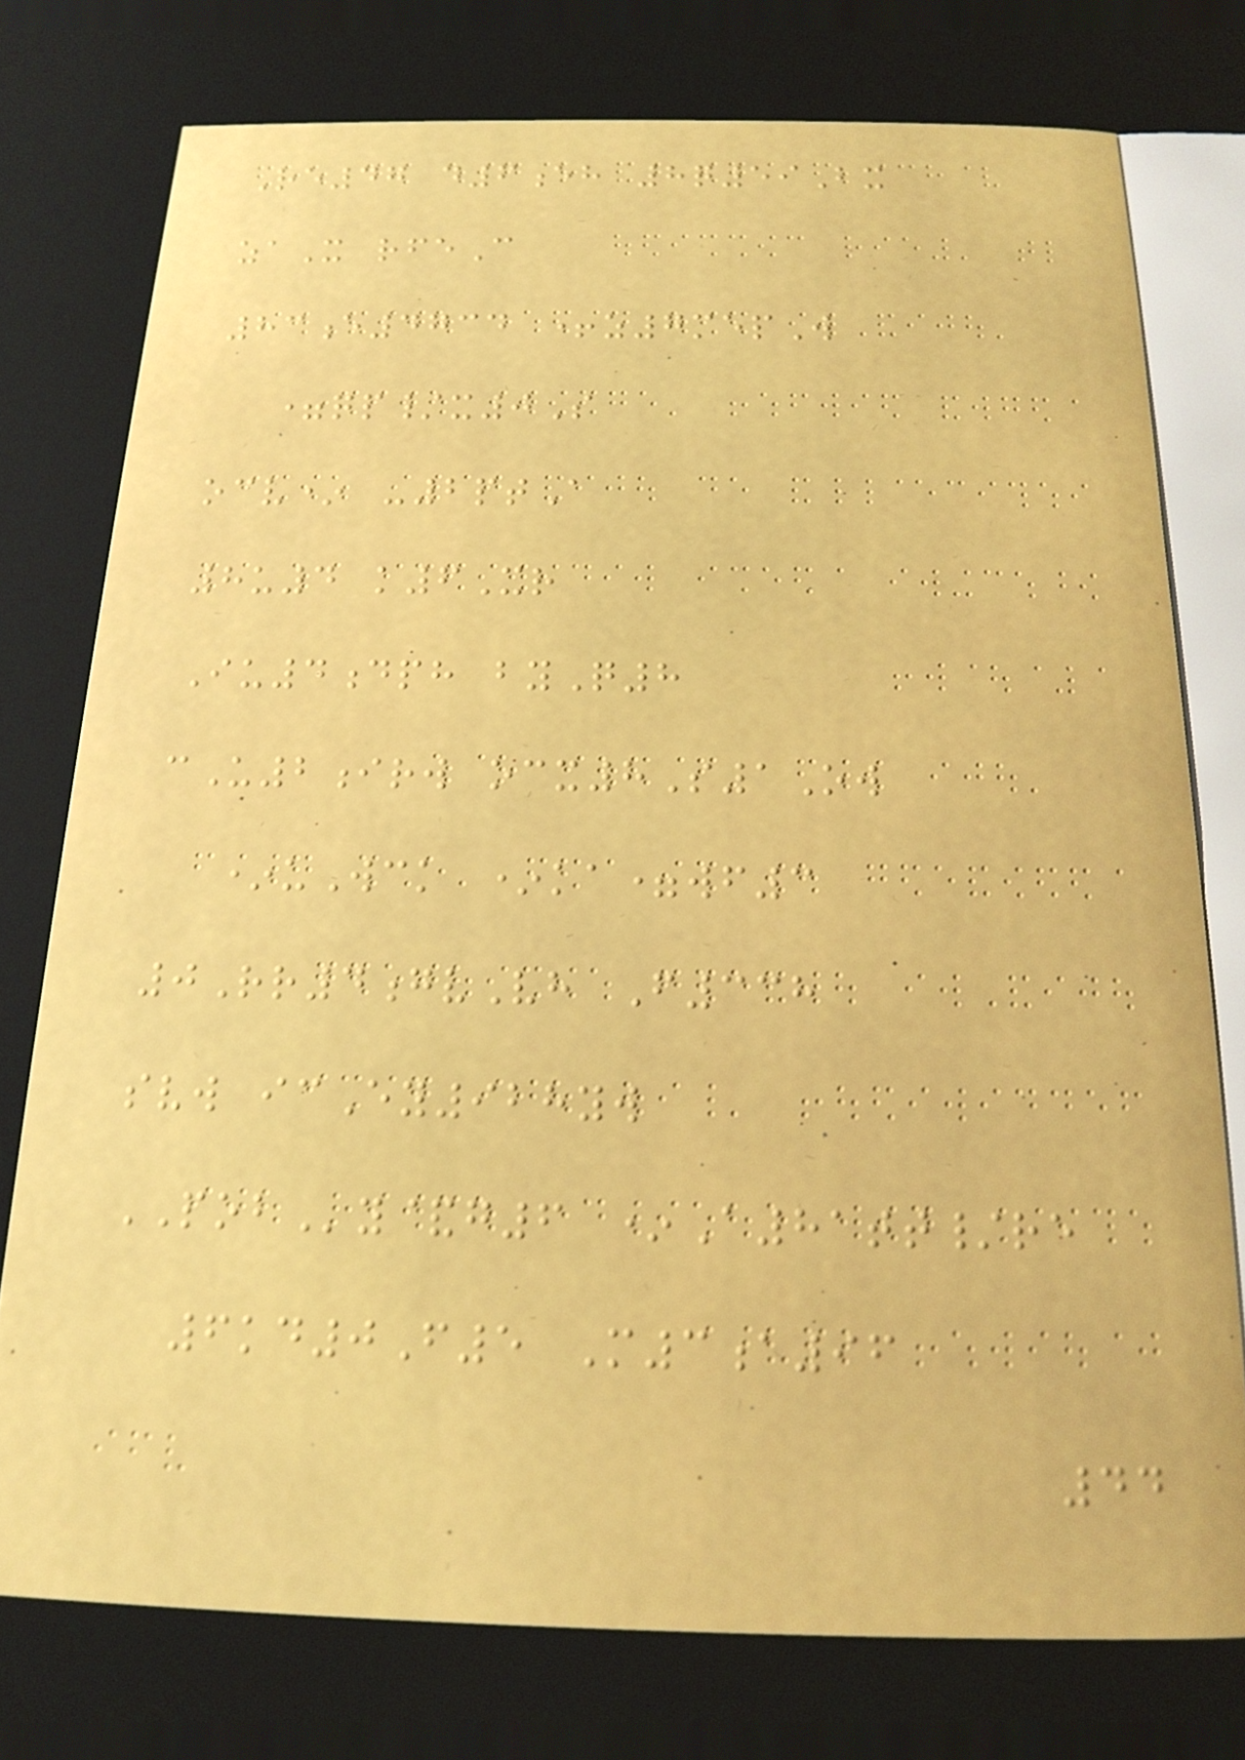Re47 d6eh 8q59Bx
zaX rfeC
83e4734 +z7mepW
=qp/x0S
ocv* -2ptA
8u4 k6Xr
Iu4dph byQ8
cU2irw ocx8S1Ow
*uWck *ka=wf3
0Rr4gvVh F338
svw icEy928yw
POBy&g6 *A81tt/re
6kd0F5 M3a96
44
